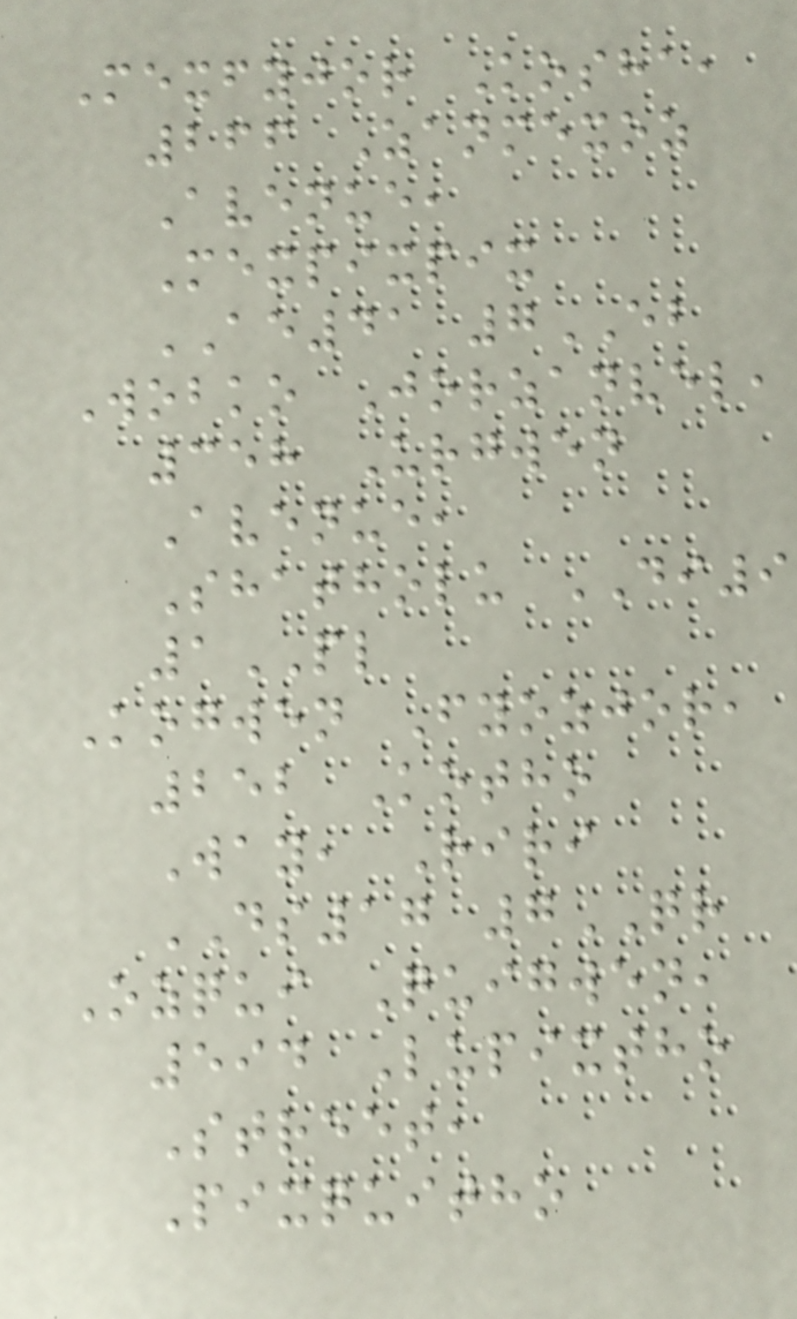Mexfyjor Kosha,
266 Zanmexoz
Avenue,
Mexpixpix
AE41 7EB
Wobko Jorzanvel,
358 Urgwen
Avenue,
Shatholu DI9
1PL
Kogwen Fyozjor,
252 Kotho
Way, Riri
DS17 7QR
Ozqui Quigwen,
594 Lupixtho
Street,
Pixquitho
